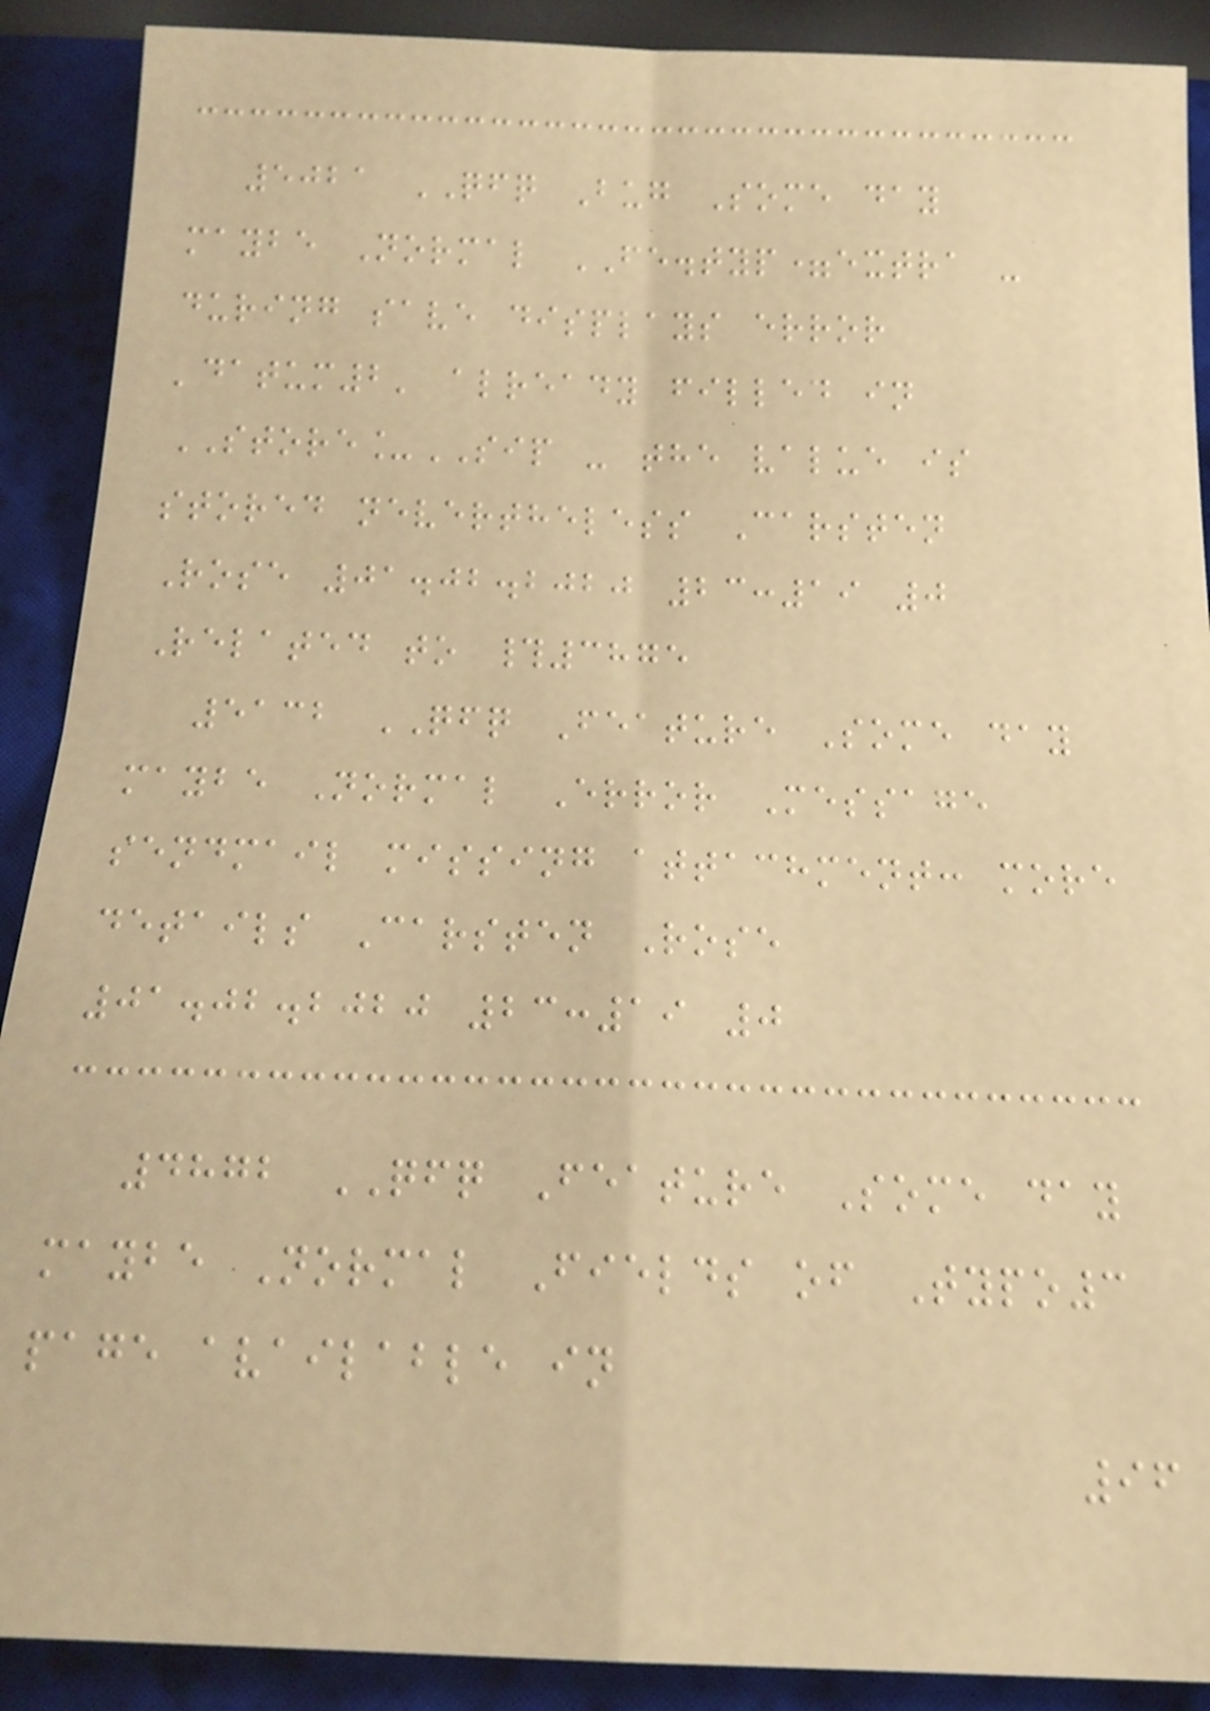5021 QFQ Bug Some day
maybe Normal FE.typ=extra -
during save displays error
'datum2' already filled in
STORE_SIP - the value is
stored nevertheless Carsten
Rose 01.02.2020 23:19 0
Related to #3875
5132 QFQ Feature Some day
maybe Normal Error Message
sendmail missing attachment: more
details Carsten Rose
01.02.2020 23:19 0
4872 QFQ Feature Some day
maybe Normal Fields of Typo3
page available in
96
